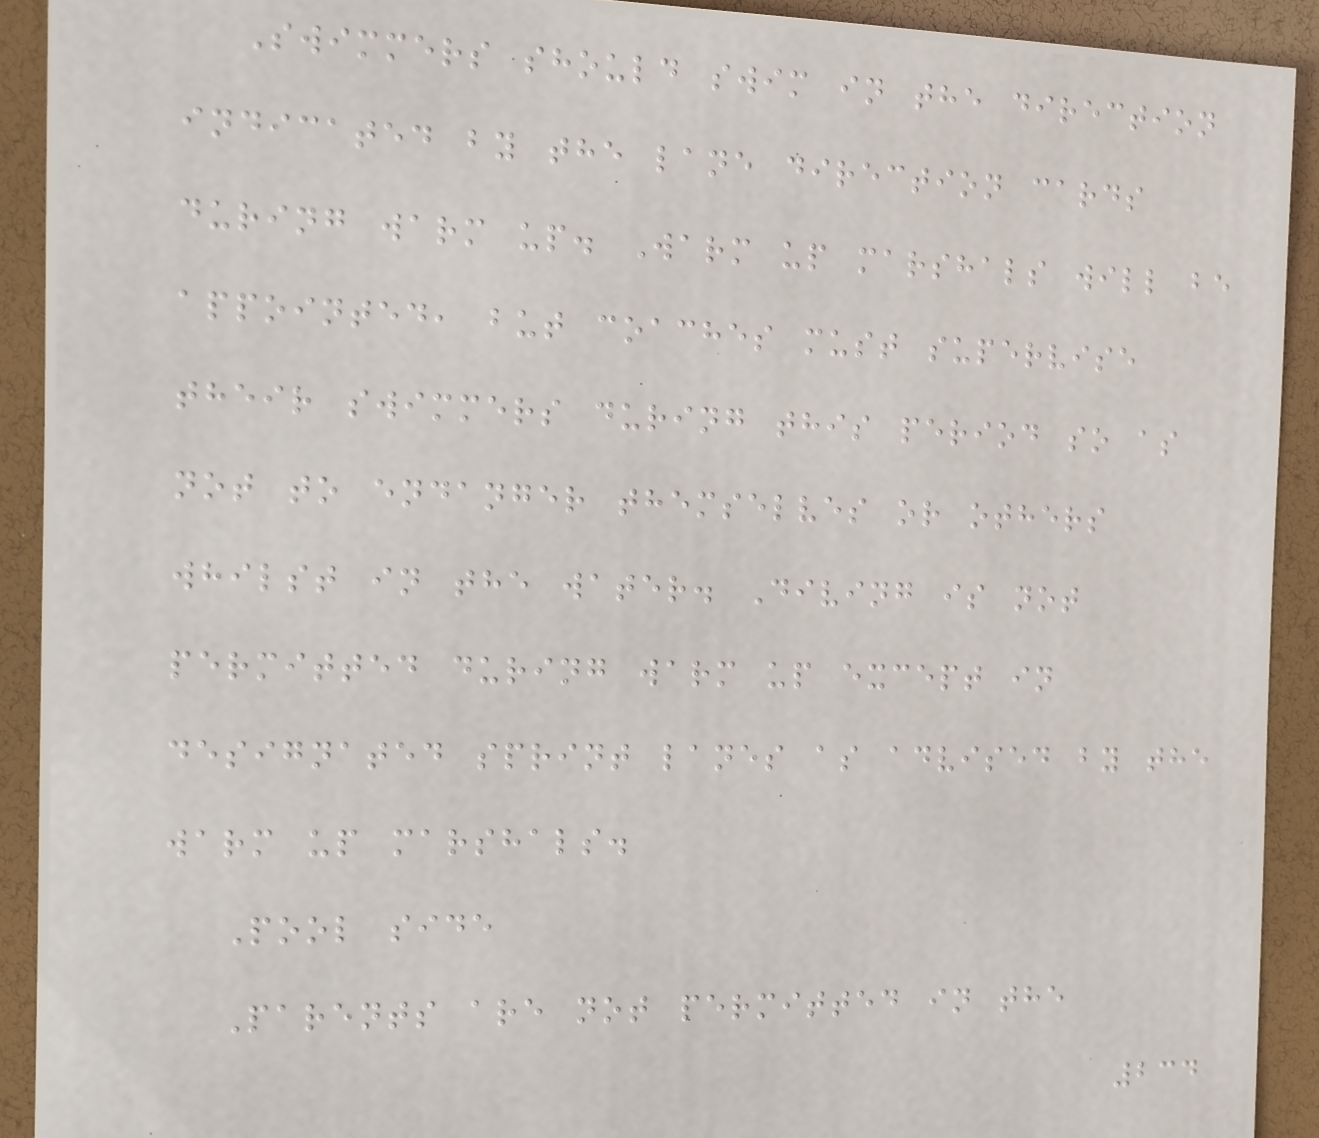Swimmers should swim in the direction
indicated by the lane direction cards
during warm up. Warm up marshals will be
appointed, but coaches must supervise
their swimmers during this period so as
not to endanger themselves or others
whilst in the water. Diving is not
permitted during warm up except in
designated sprint lanes as advised by the
warm up marshals.
Pool side
Parents are not permitted in the
234
